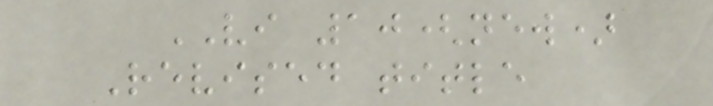VI 10(new)
Revised title
